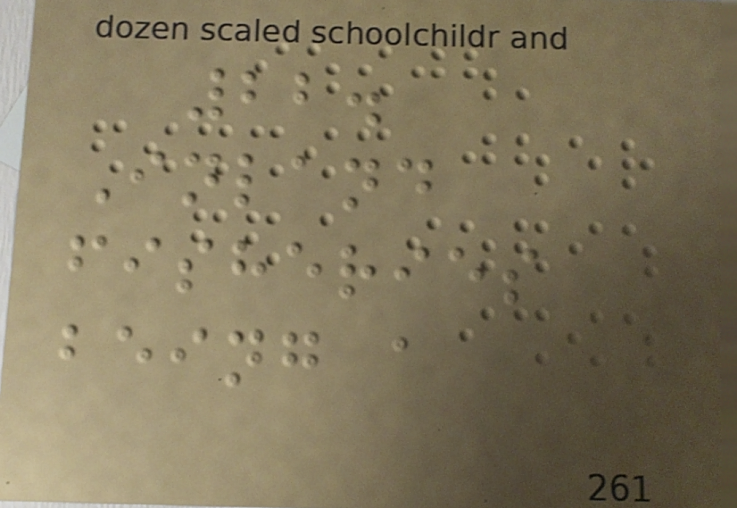22.
Inland
fisheries
being a
